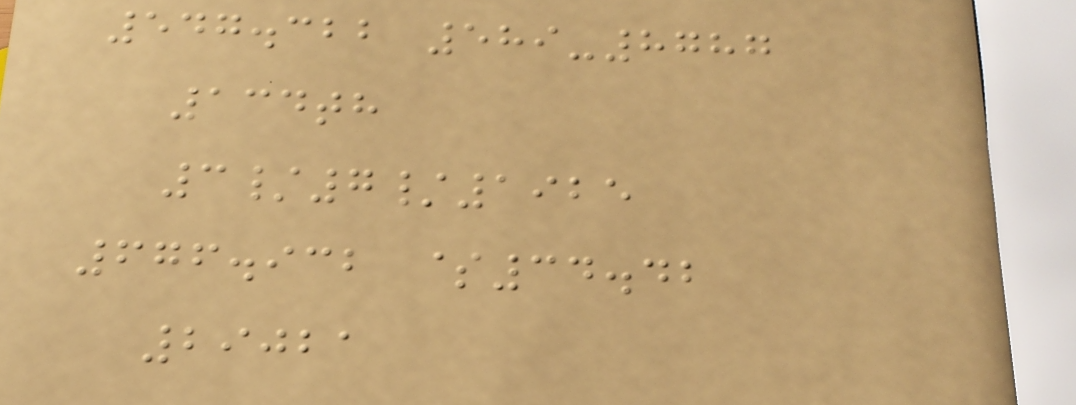547.322 589-8787
134th
3/7/1925
676.932 $34.42
29021
